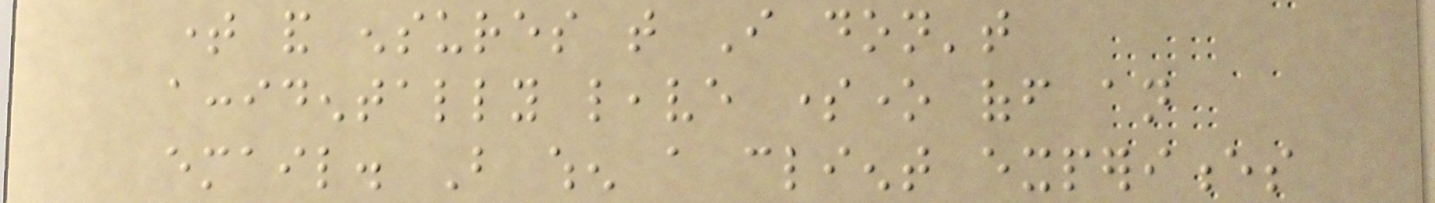time and ensures that I don't
accidentally leave someone off an
email. But when a client experiences
